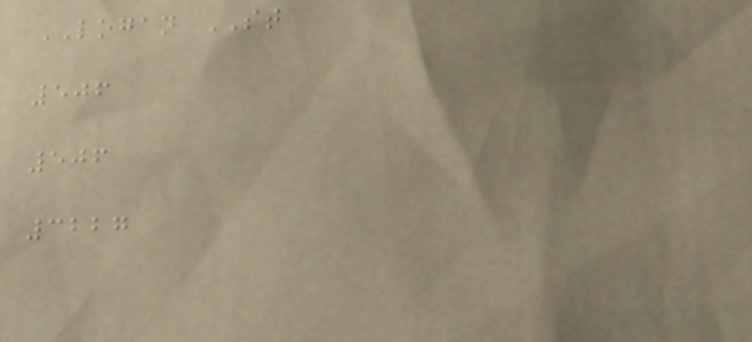LOGAN ST
506
506
3227
